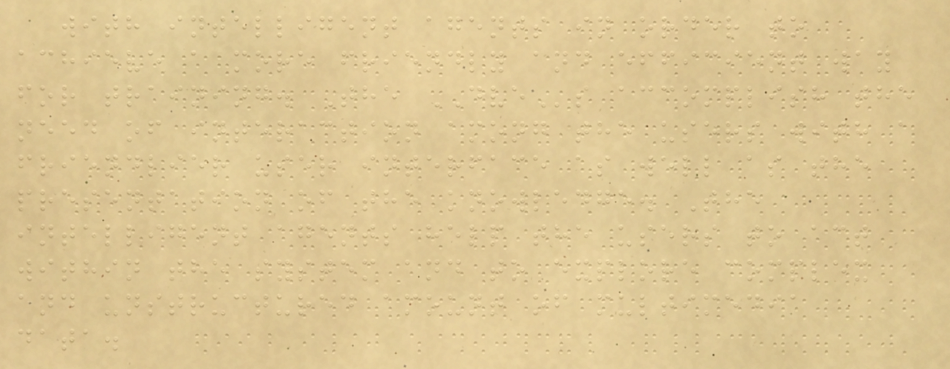with intelligent agents in order to
achieve a more friendly and efficient way
for training. The DVEs accomplish the
need of interaction among the users with a
friendlier user interface as well as the
presentation of the knowledge. The
intelligent agents help the users to act
within the system and to explore complex
and unstructured amount of multimedia
data.
